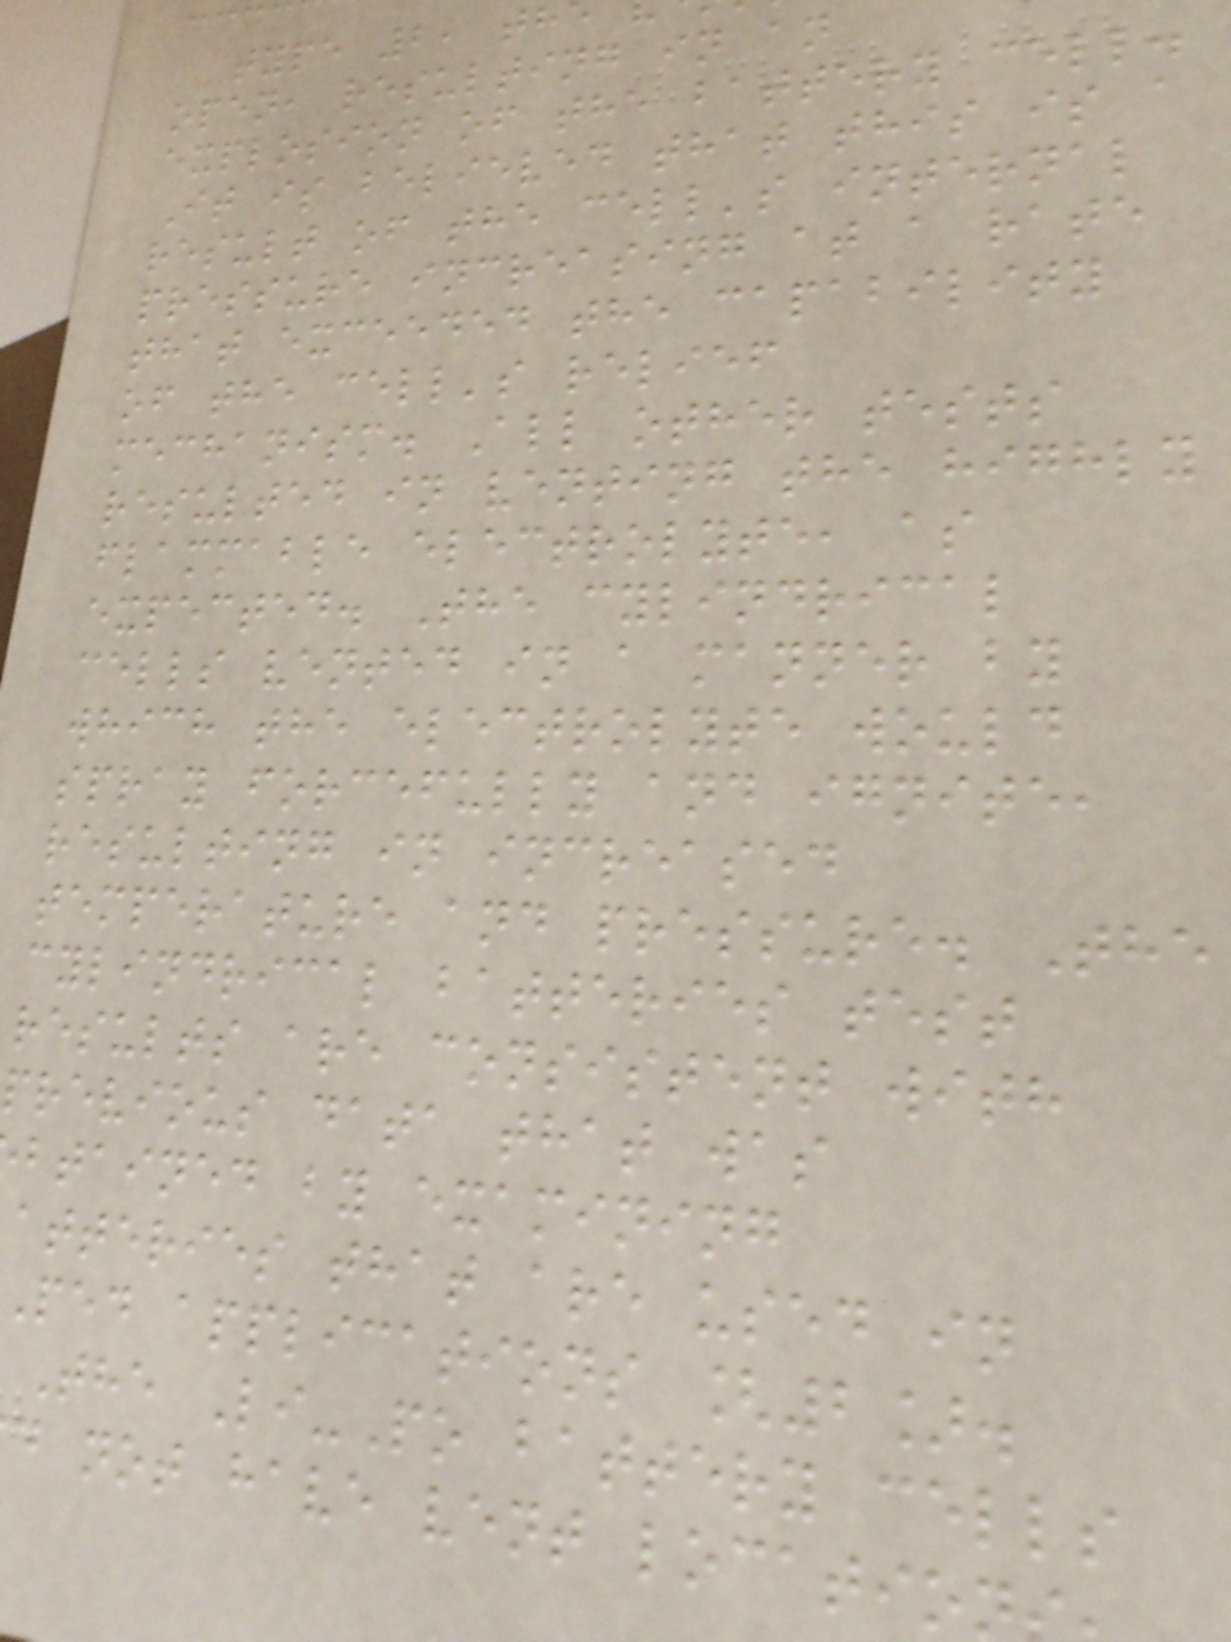type 2, th
open, resulting in an
explosion of the battery cell.
It is believed that this is a
result of the cell's internal
pressure increasing at a rate
that exceeded the capability
of the cell's relief
mechanism. All other tests
resulted in venting the highly
flammable electrolyte, as
expected. The cylindrical
cells vented in a manner by
which the electrolyte would
spray forcefully and ignite,
resulting in increased
temperature and pressure. The
cylindrical batteries test
results are consistent with
previous data that was
btained by examining
atteries that are used in
ped applications [2].
The Li-Po battery cells
d not have vent locatio
